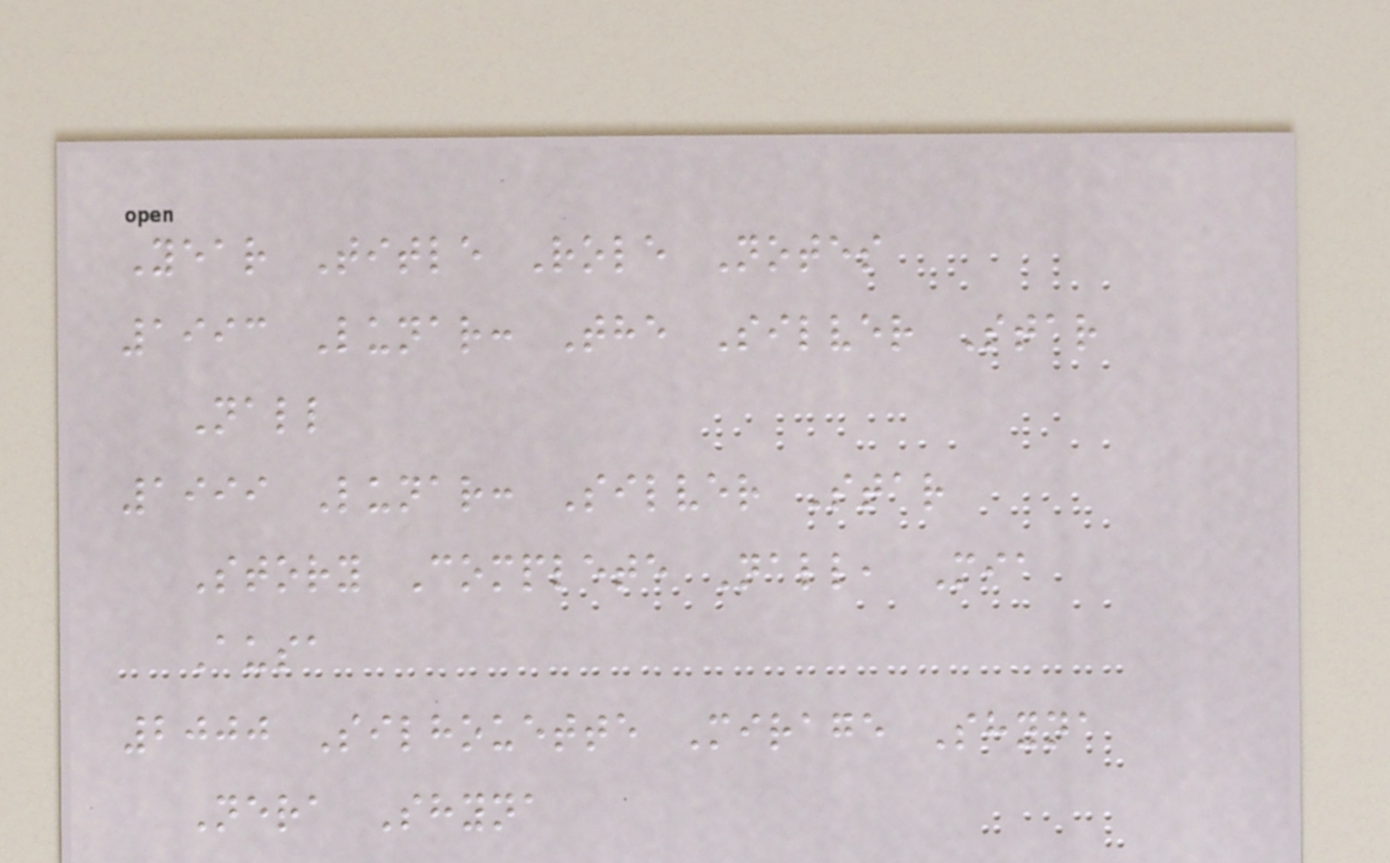Year Title Role Notes
1993 Lunar: The Silver Star
Nall
1999 Lunar: Silver Star
Story Complete Nall, Mia
Ausa
2000 Silhouette Mirage Shyna
Nera Shyna
